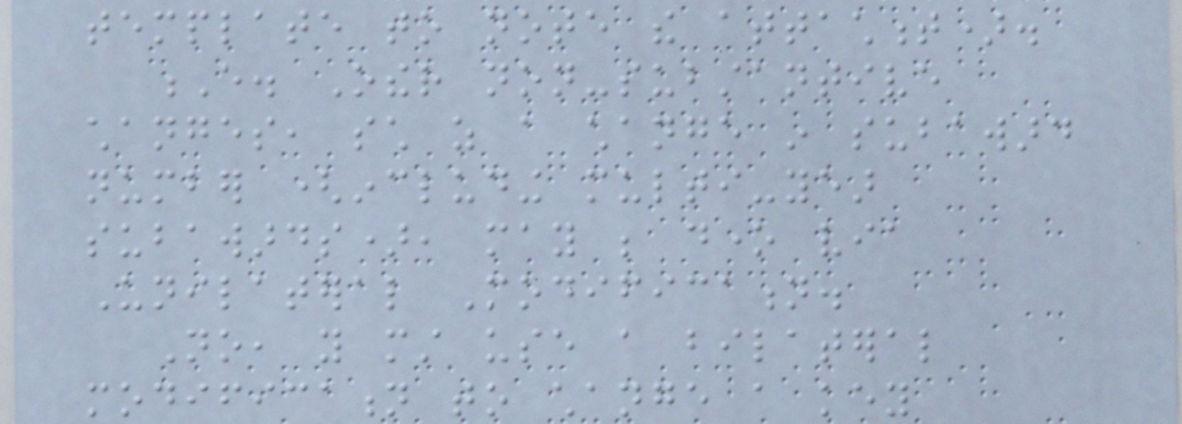template to note the attachment).
E. Other non-substantive
changes, such as a change in subaward
number (including multi-year
subawards), may be done via
Unilateral Modification.
No, you must use a bilateral
modification to change a key
